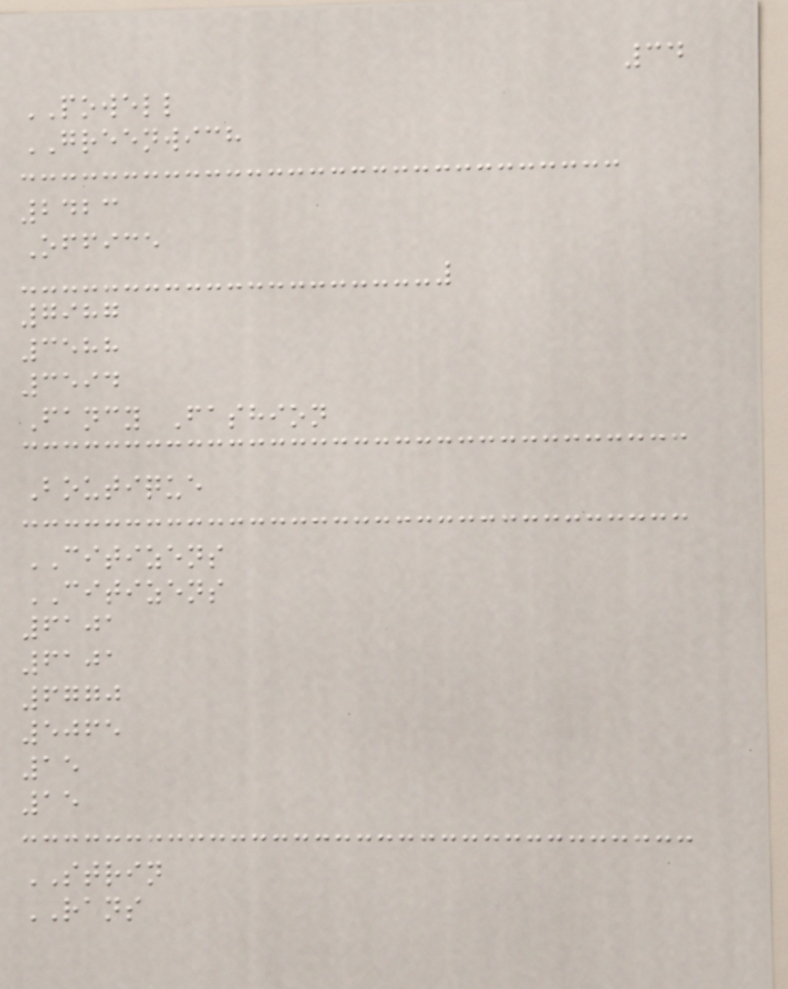34
POWELL
GREENWICH
2423
Office
7987
3588
3594
Fancy Fashion
Boutique
CITIZENS
CITIZENS
6101
6101
6770
5065
15
15
STRIN
RANS
